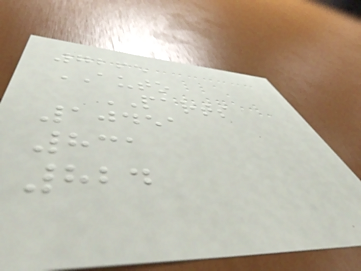7265
AUTO
PARTS
10451
831
824
